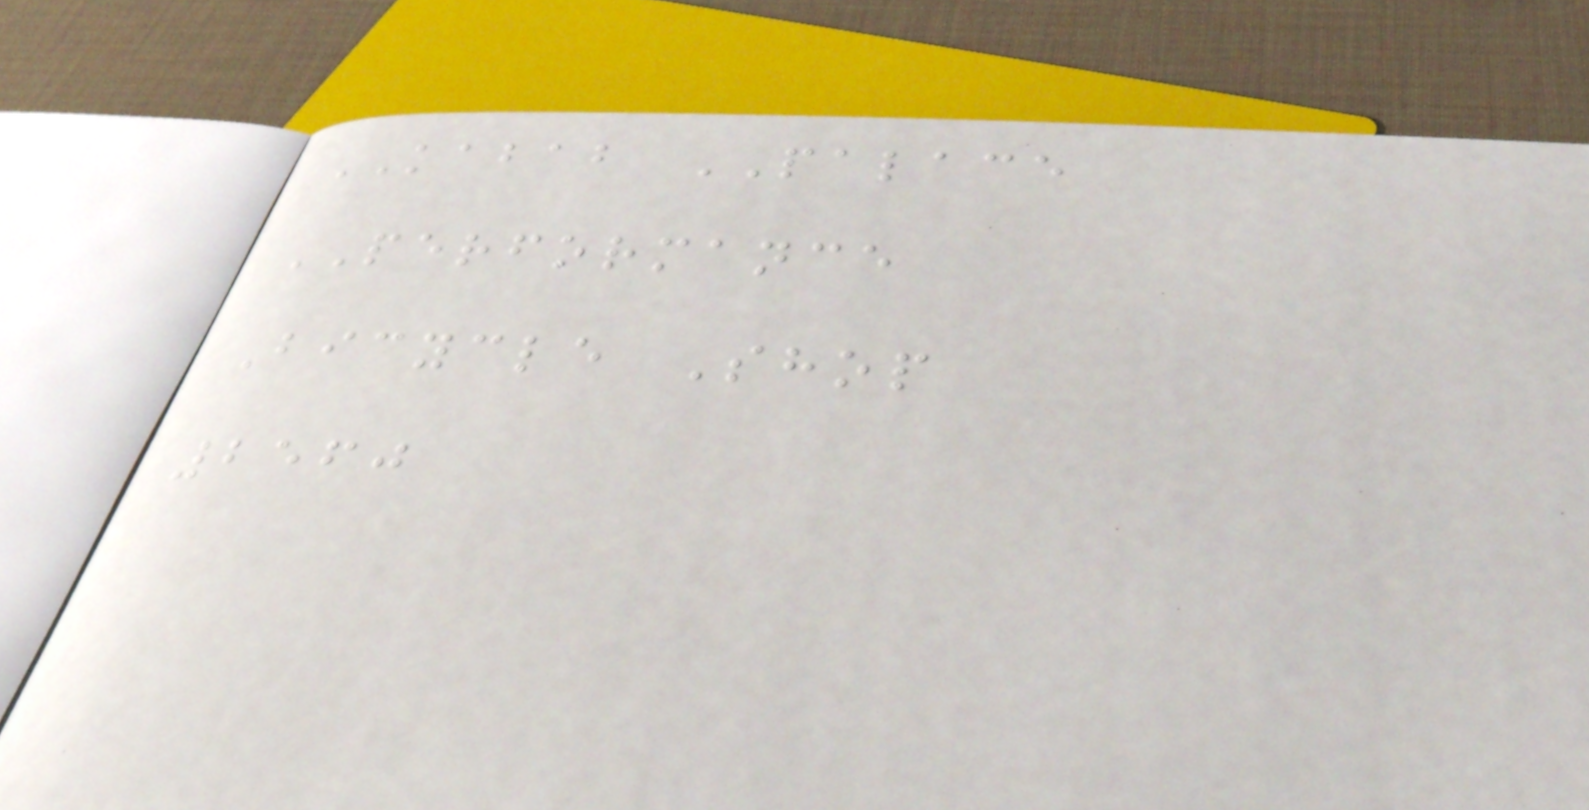KABAB PALACE
PERFORMANCE
Bicycle Shop
2560
